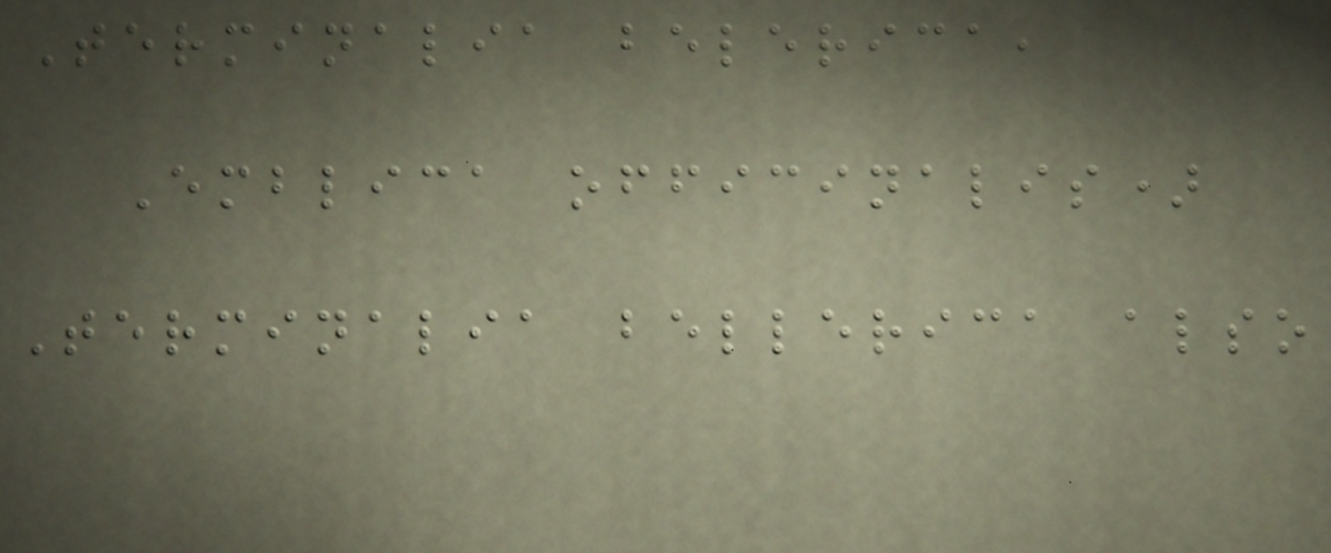Terminalia belerica,
Emblica officinalis)
Terminalia bellerica also
